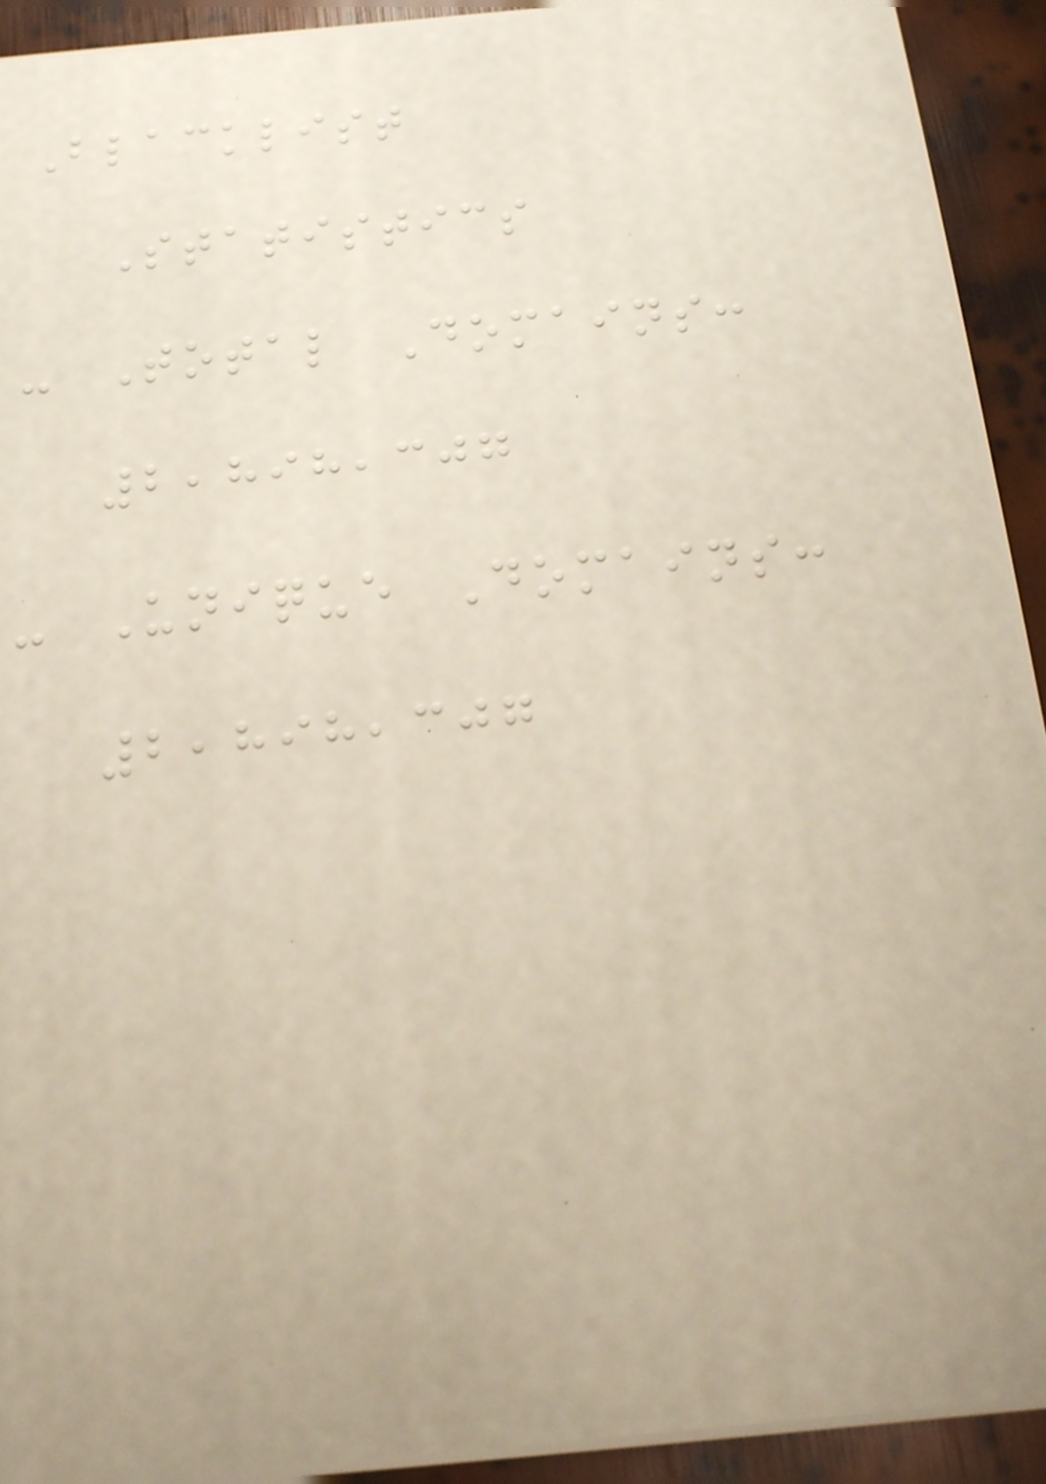Blacklist
Statistics
- Total Domains:
2,898,307
- Unique Domains:
2,898,307
